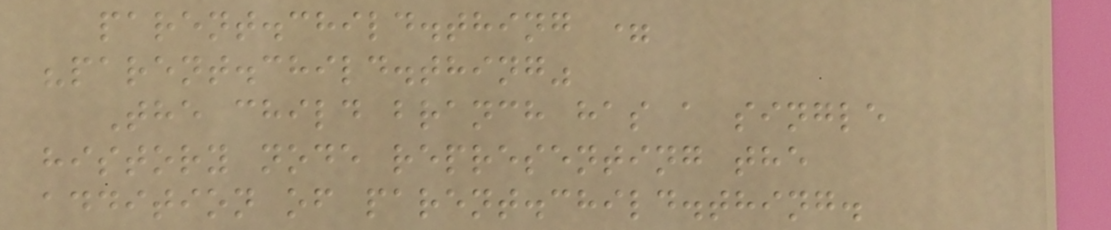parent.child.thing =
"parent.child.thing"
The child branch has a single
history node representing the
addition of parent.child.thing.
